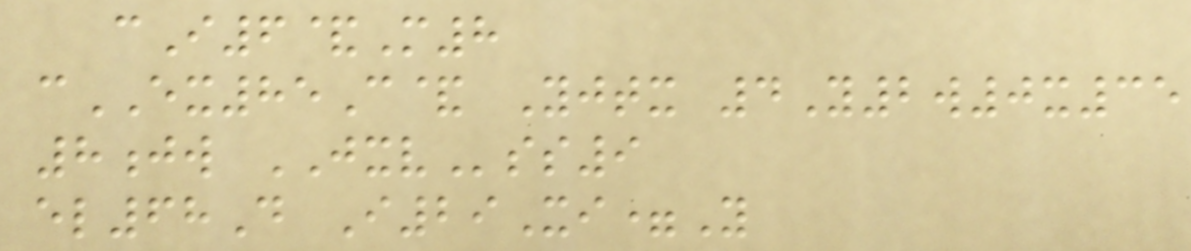cI6&M8
cEX85C& Yjtx 4Y2w0x35
8jw JXVss9
el68D I29Xi=Y
